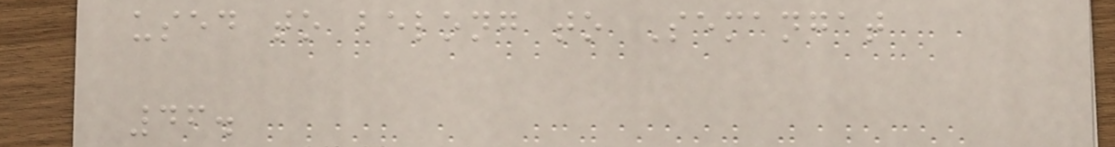used to belong to Semangat
46.
